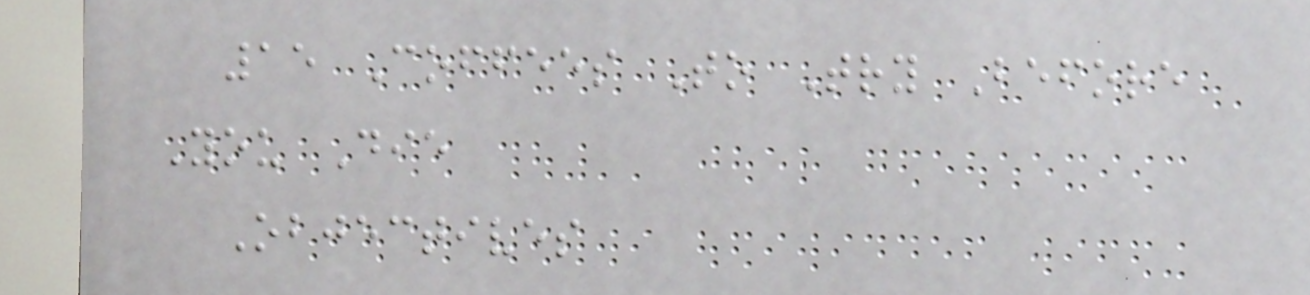15 Coffees To Try Before
You Die
Objectives
